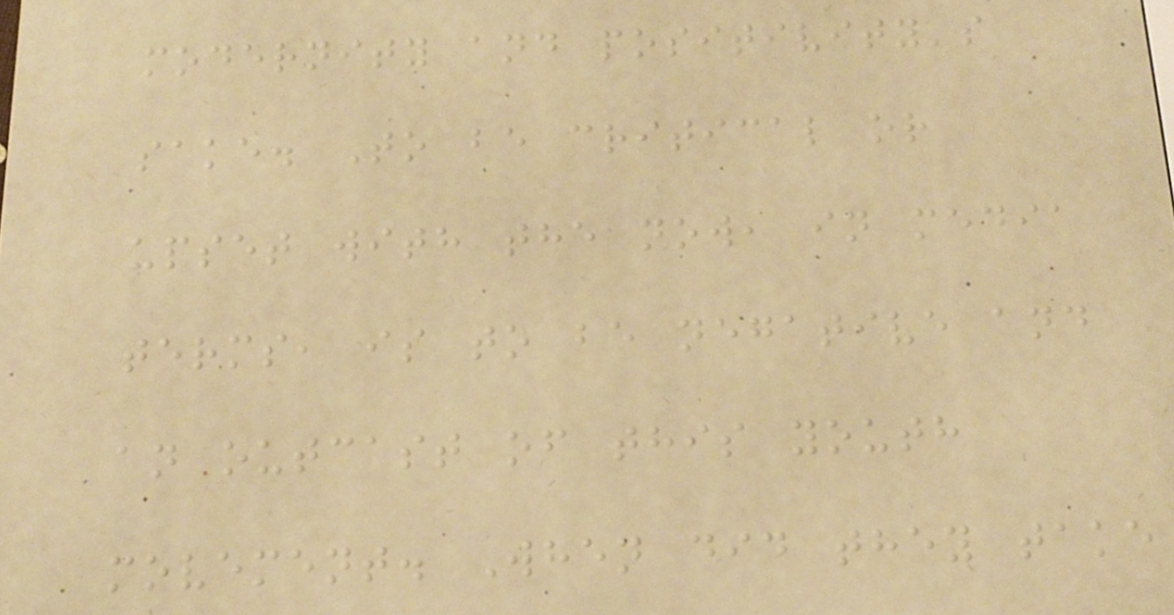modernity and positivity's
sake. To be critical or
upset with the now, in media
terms, is to be negative and
an outcast of this youth
movement. When did they take
